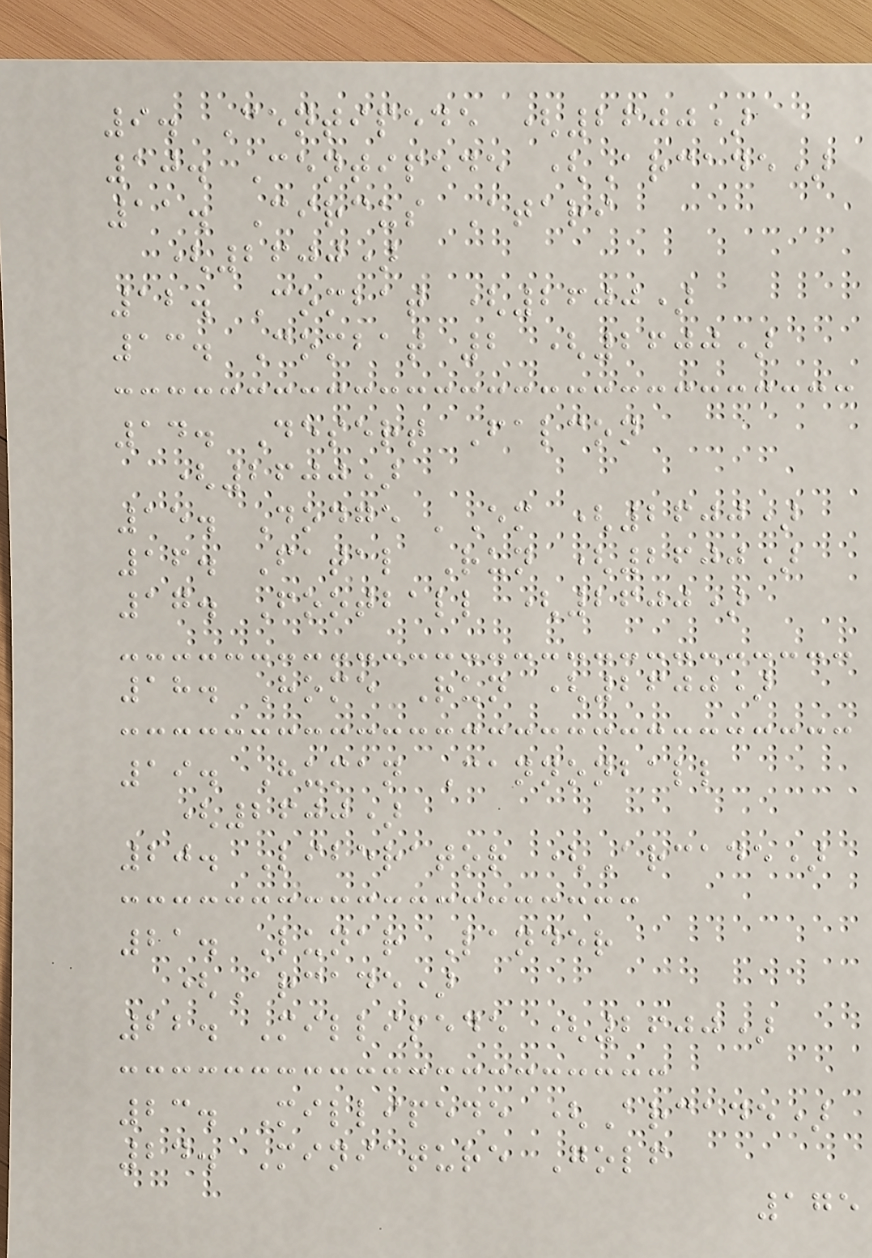9. Centipede (2600)
10. Centipede (Arcade)
11. Circus Atari
(2600)
12. Combat (2600)
13. Combat 2 (2600)
14. Desert Falcon
(2600)
15. Dodge 'Em (2600)
16. Fatal Run (2600)
17. Football (2600)
18. Home Run (2600)
19. Human Cannonball
(2600)
20. Liberator (Arcade)
21. Lunar Lander
(Arcade)
22. Millipede (2600)
23. Millipede (Arcade)
24. Miniature Golf
175
